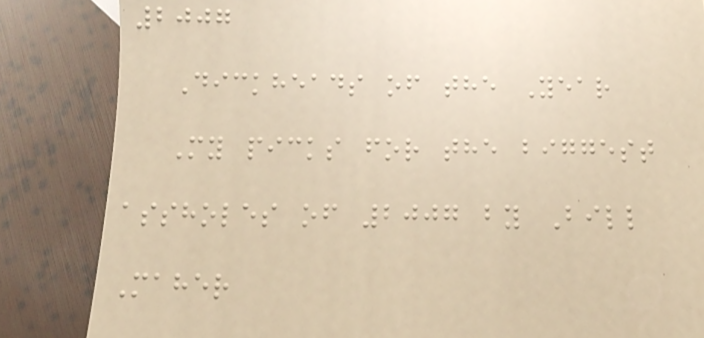2007
Dickheads of the Year
My picks for the biggest
assholes of 2007 by Bill
Maher
